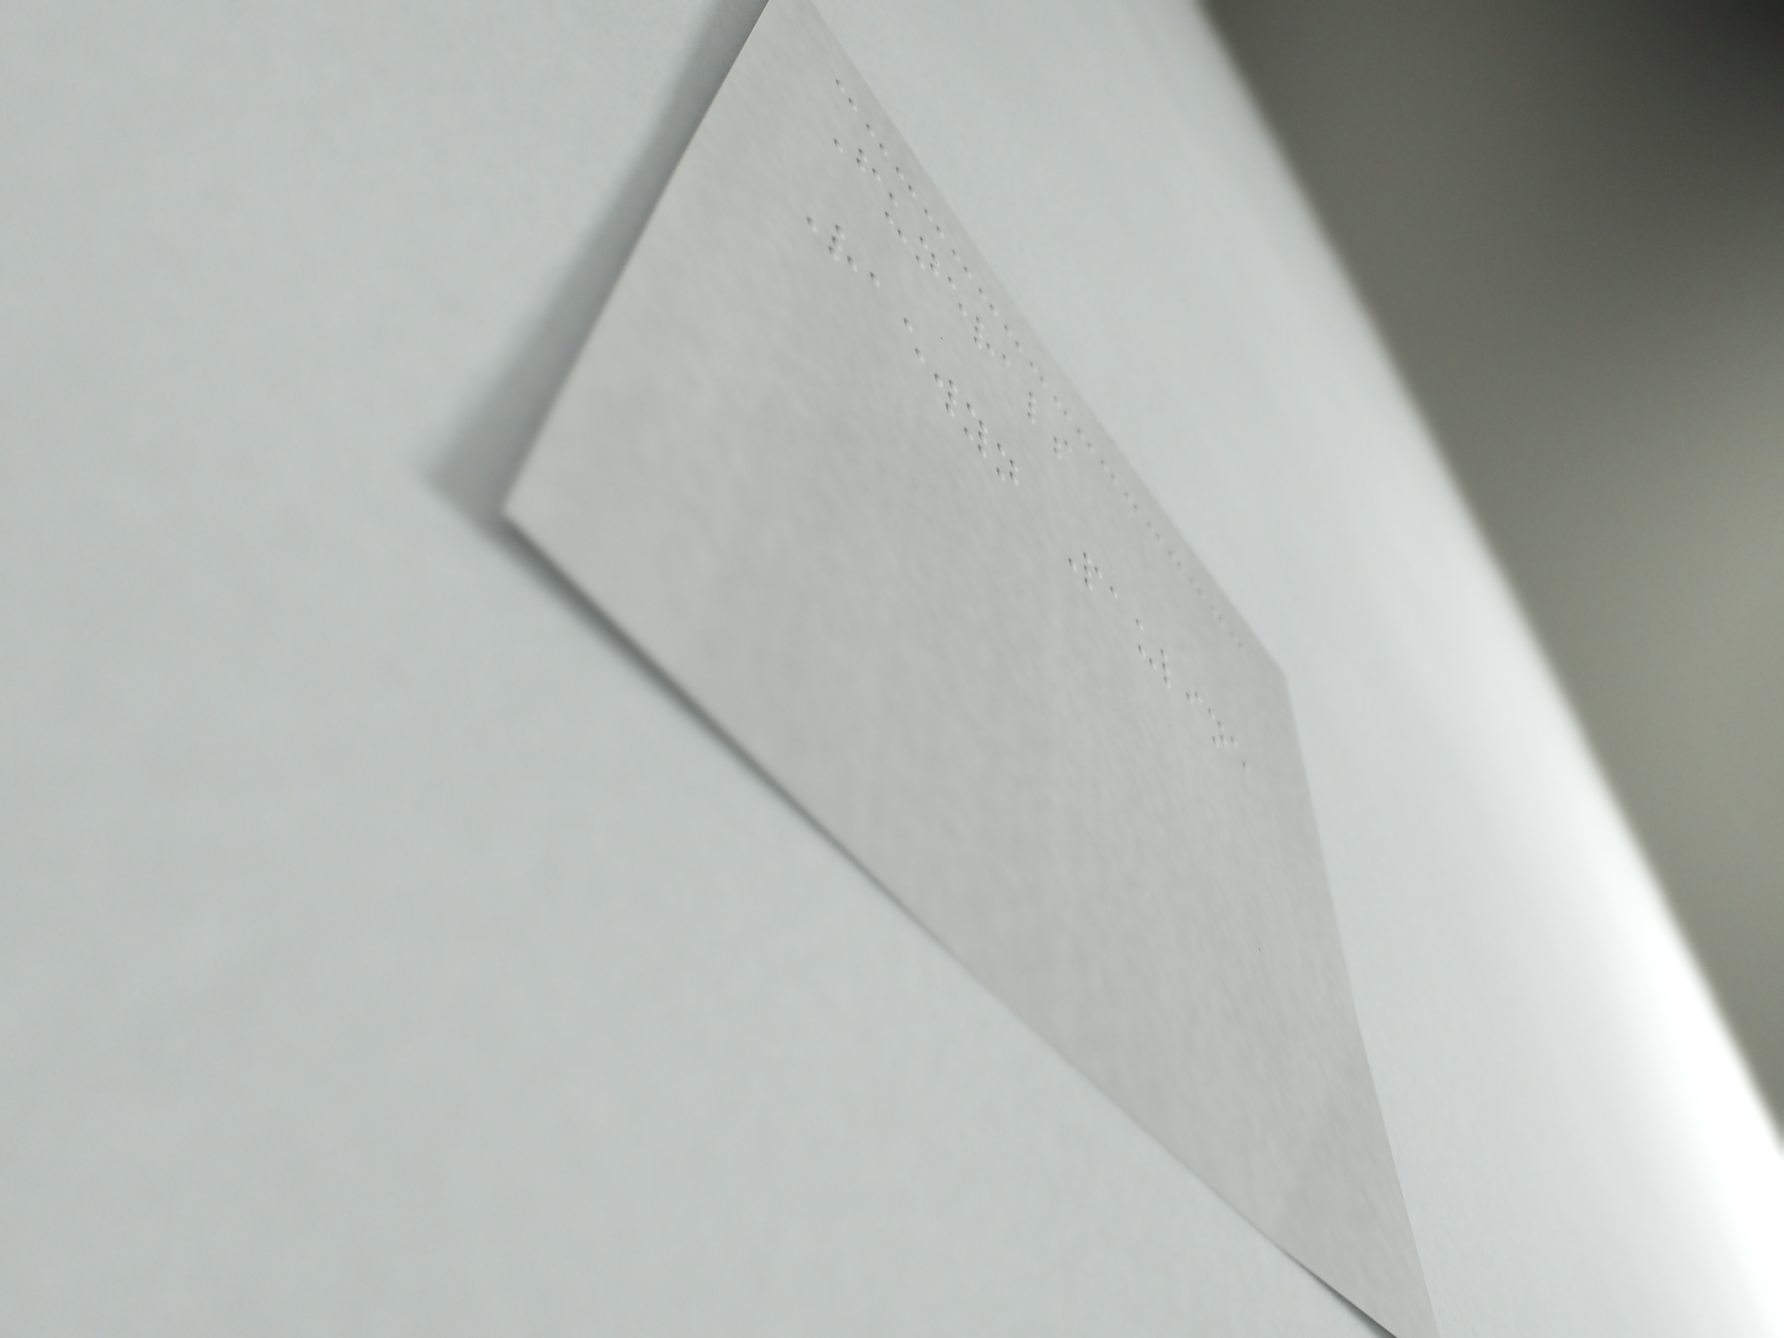Funerals
Raewyn Pauline
